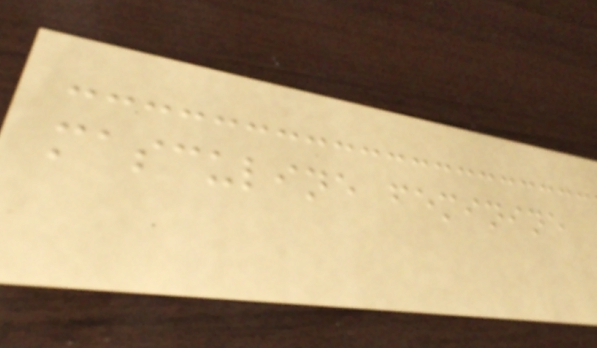masculine feminine
